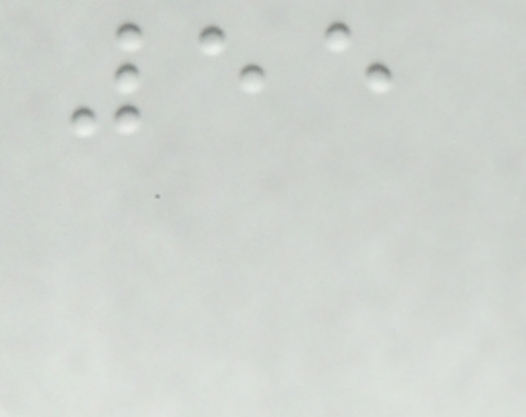55
